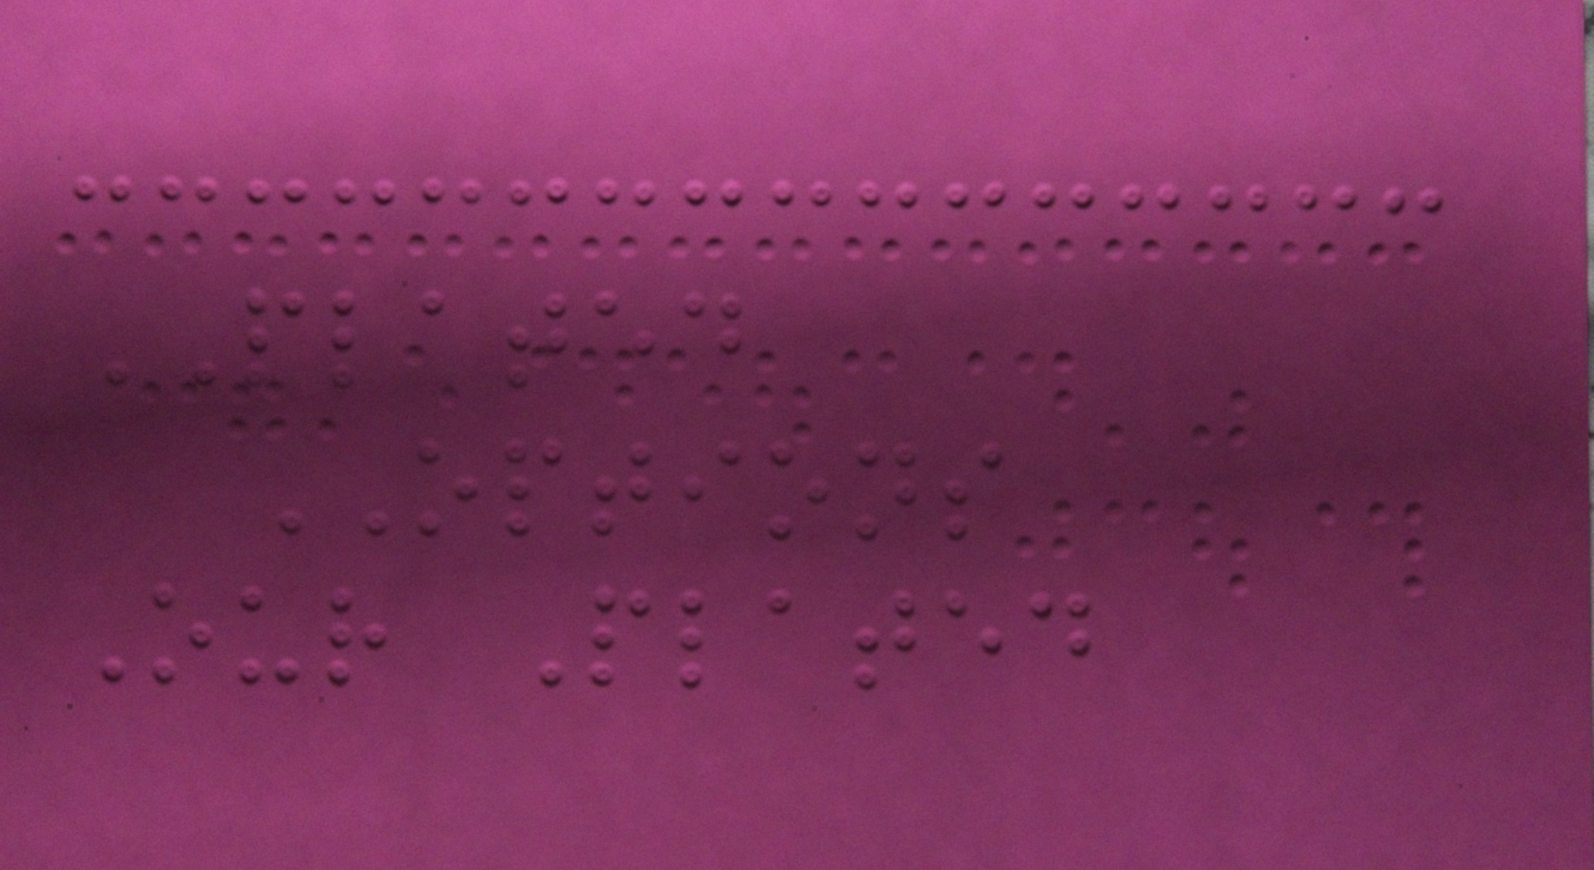PLATED
OPTIONS
Our Plated
